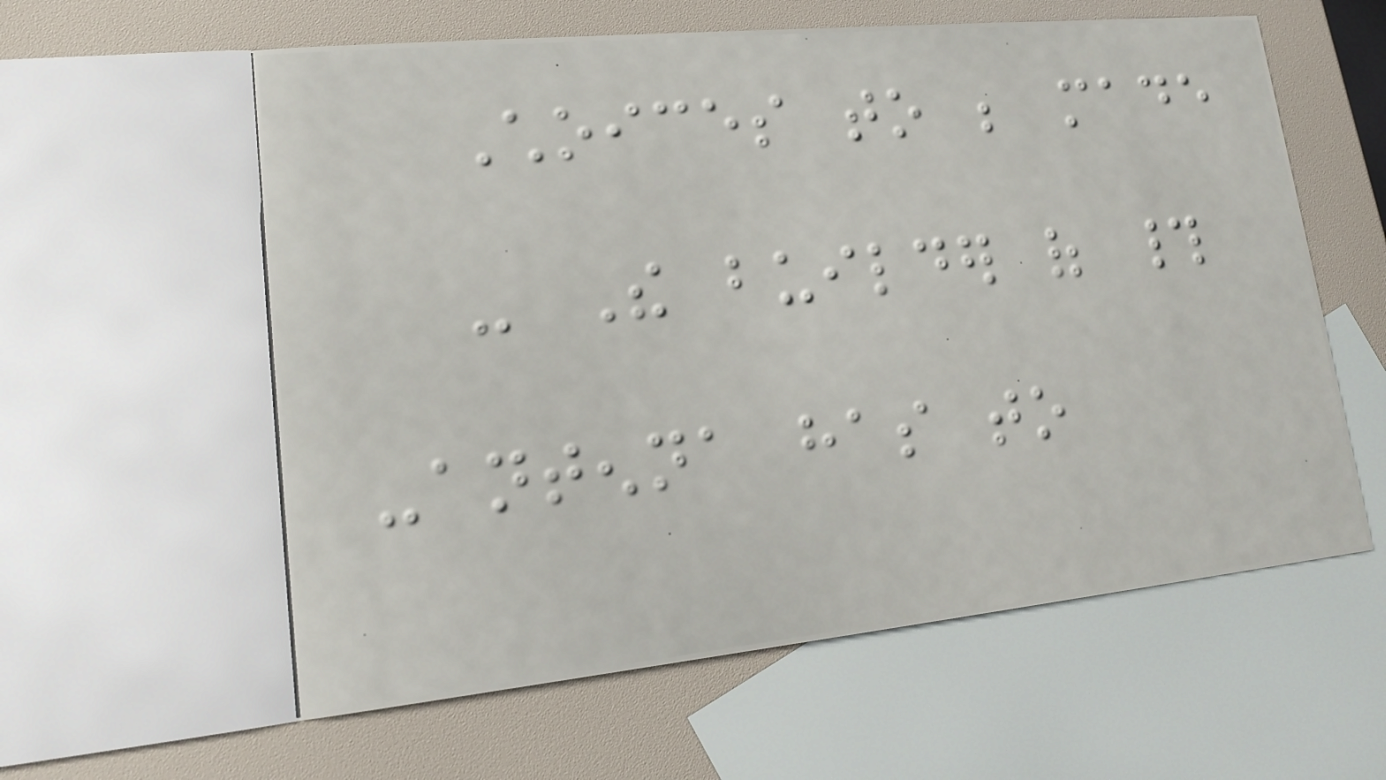Choices to be made
- The builder of #
-antenna has to
